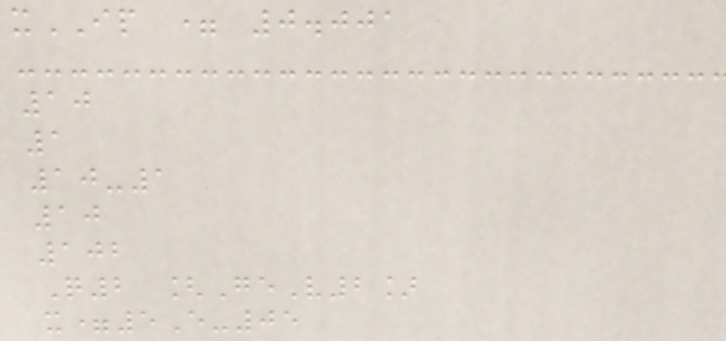xIP = 0.001
10
1
10-1
10
102
Q2 [GeV2]
x=5E-05
